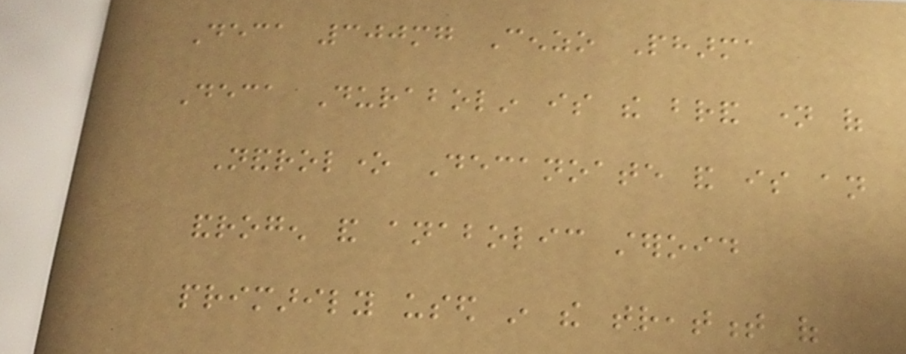Deca 300mg Cenzo Pharma
Deca Durabolin is the brand name of
Nandrolone Decanoate and is an
androgen and anabolic steroid
primarily used in the treatment of
